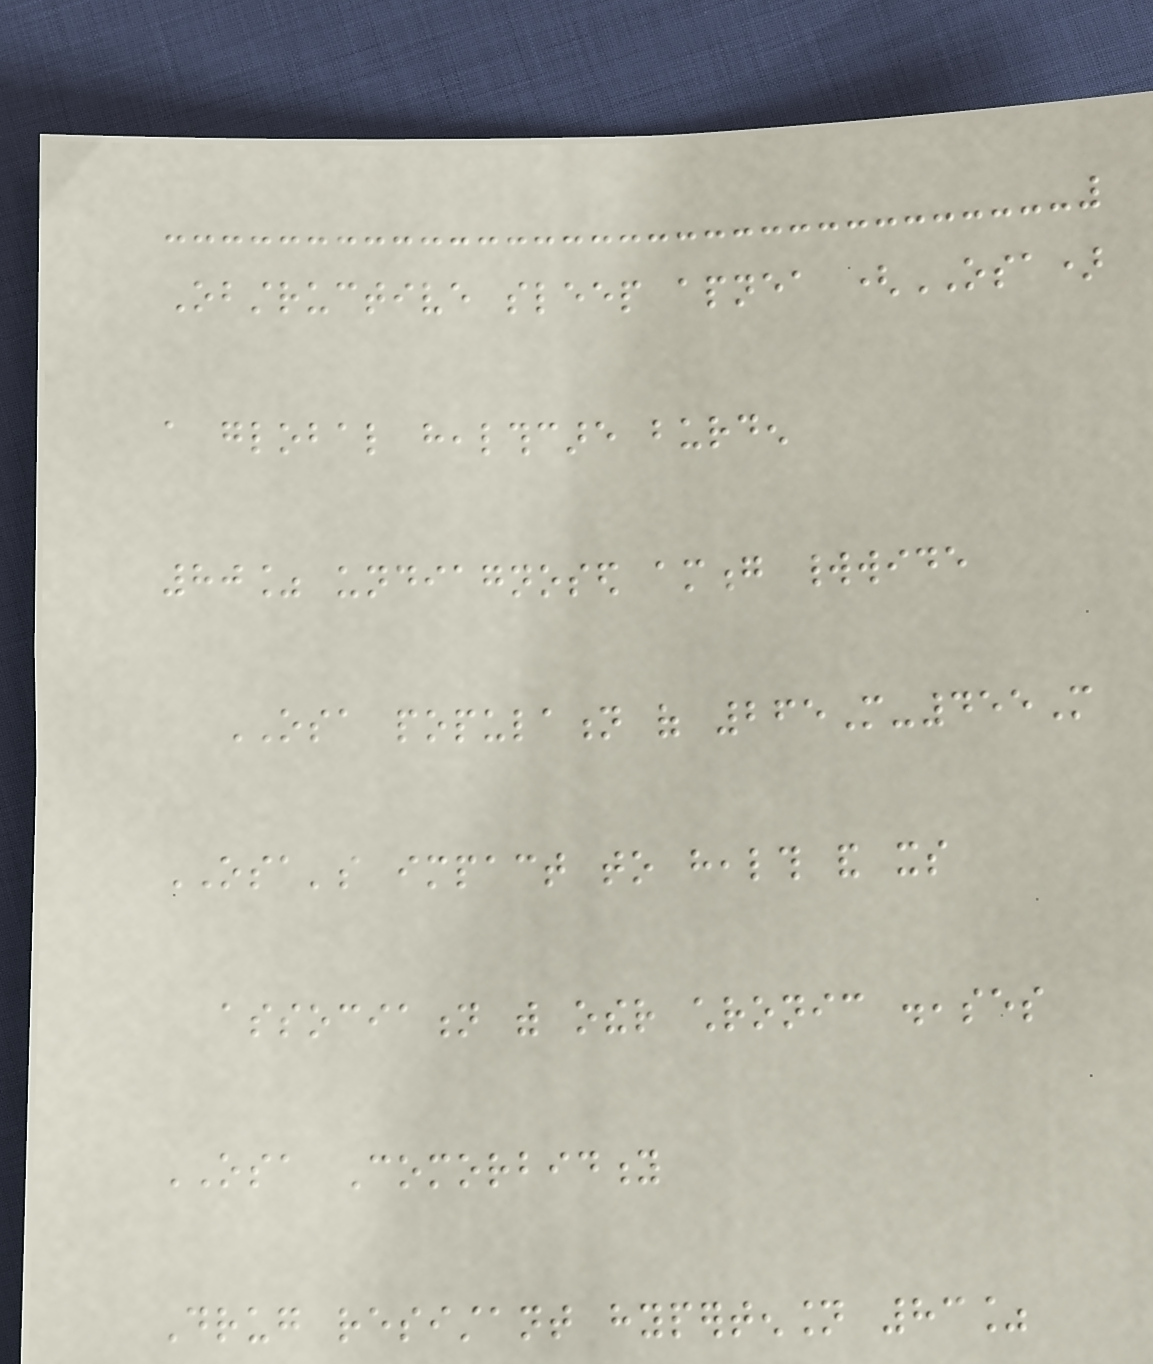Obstructive sleep apnea (OSA)
a global healthcare burden
80% undiagnosed among worldwide
OSA population of 265M-455M
OSA's impact to health and its
association with other chronic diseases
OSA Comorbidity
Drug resistant hypertension 83%
